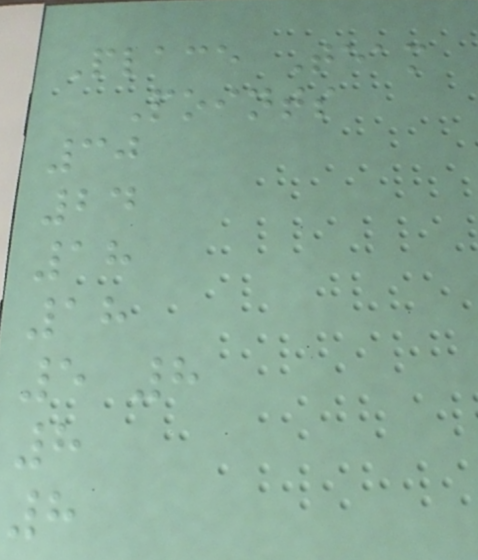Place Team
Points
30
24
18
18
5 8
8
8
